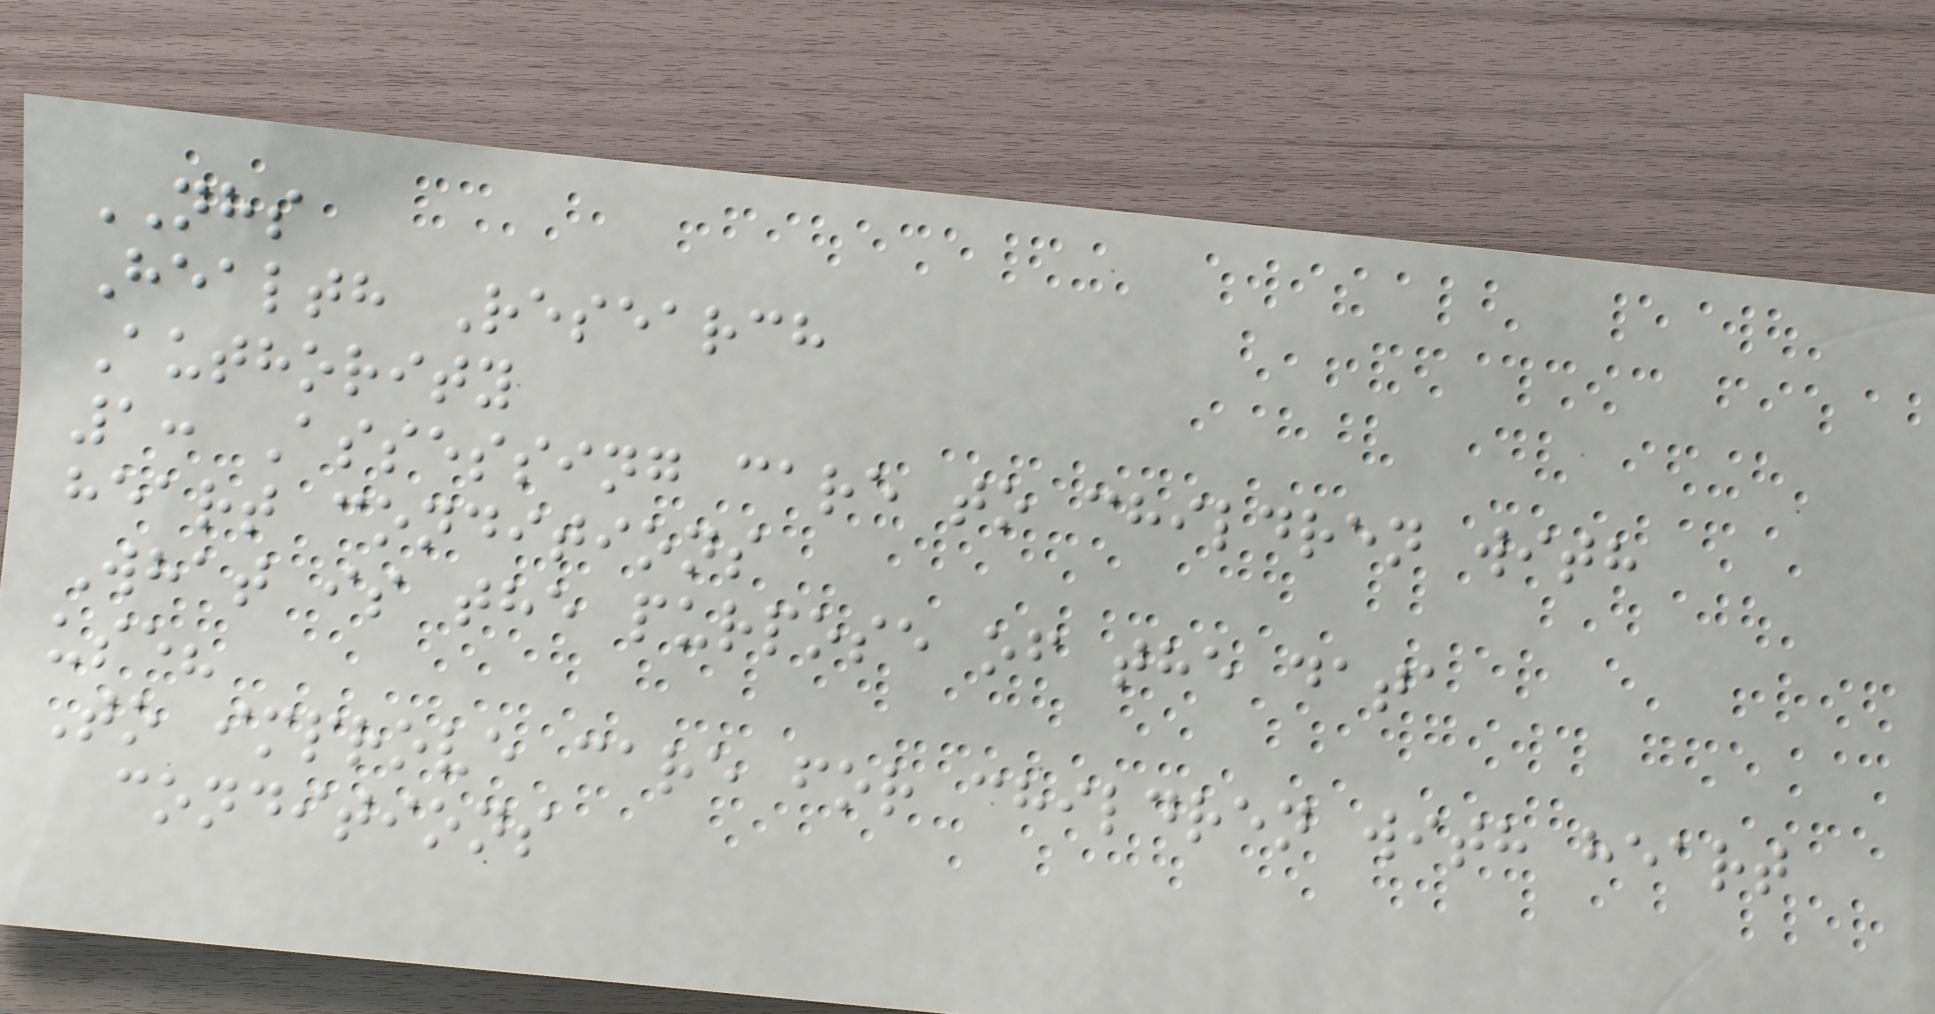NHS
Health Research
Authority
1: Assessing care to children with
heart conditions
What is the purpose of the data
use?
To improve care for children with heart
conditions
